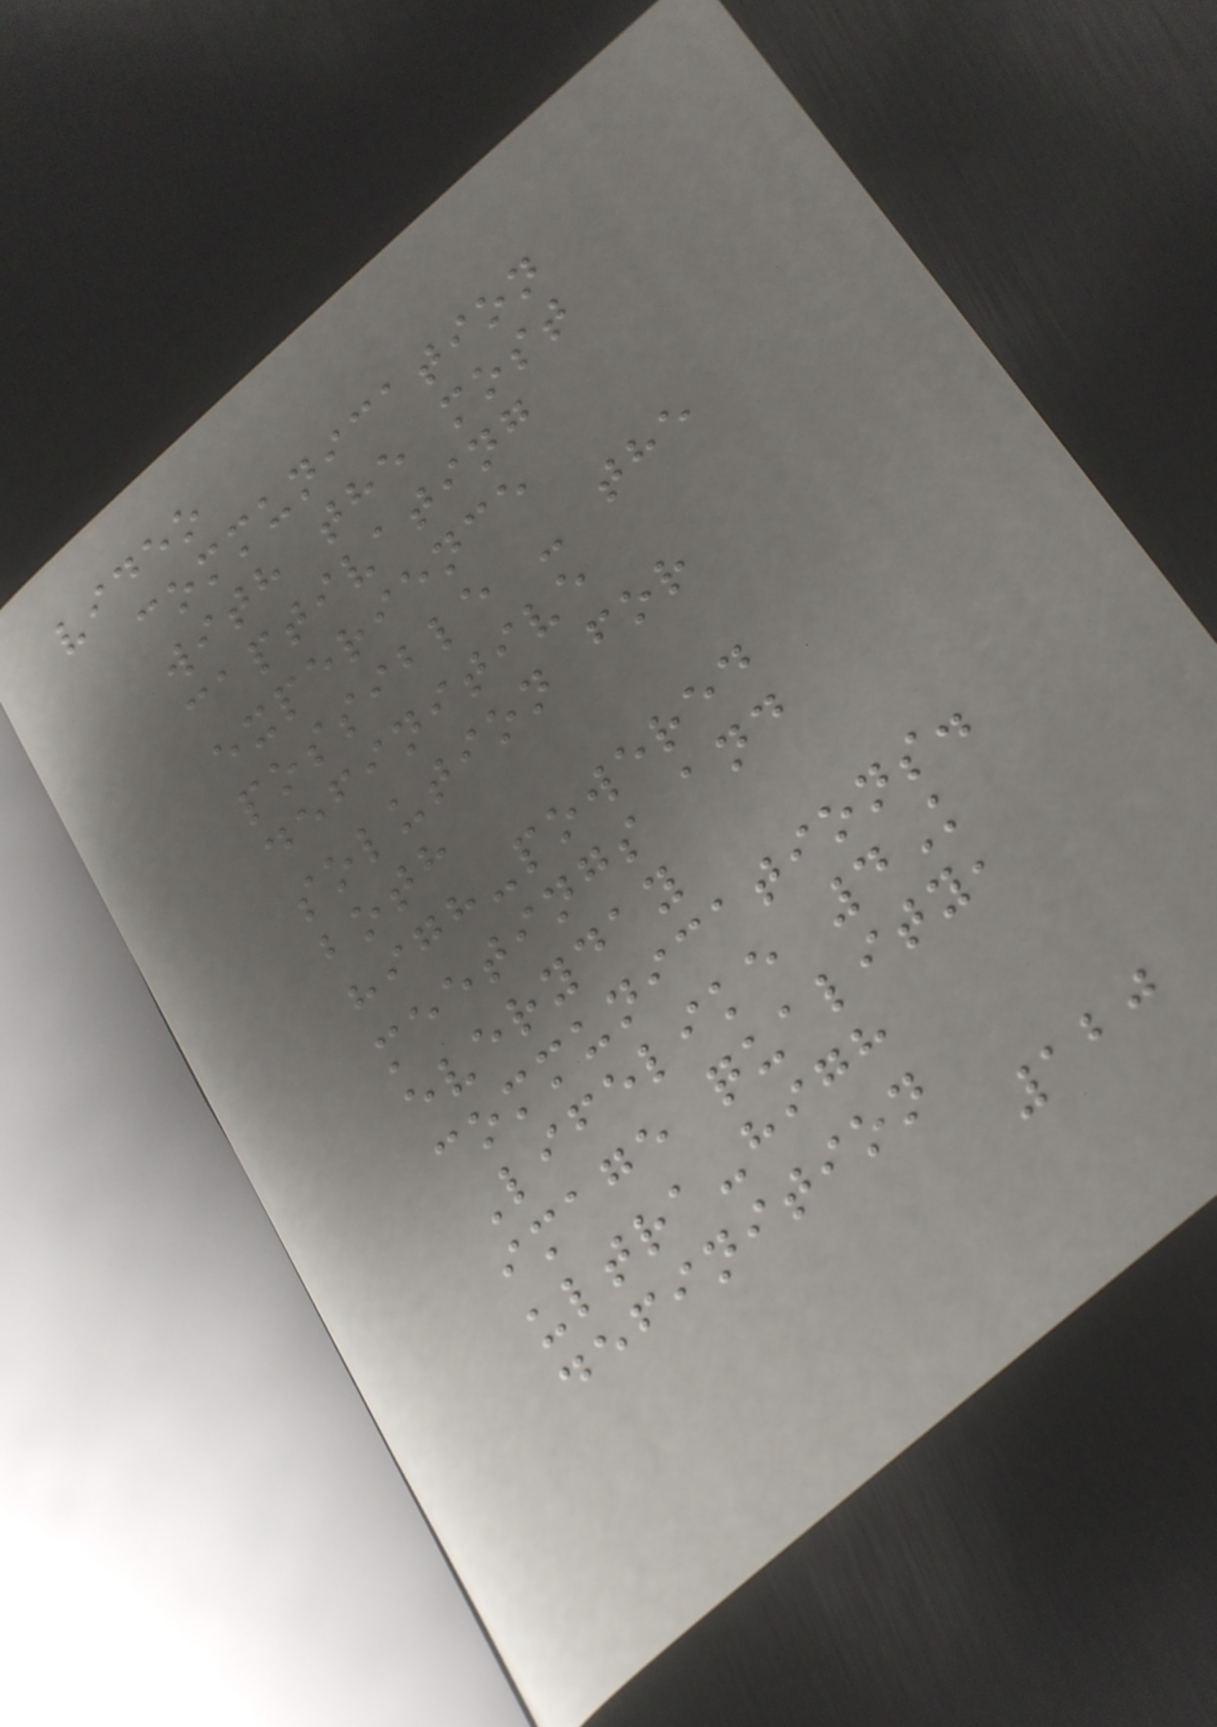video
communication
with the most
captivating
experience
possible - the
definitive
solution for
both
high-powered
meetings and
everyday
communications.
Lifelike 4K
image quality,
ultra-high
definition
120
